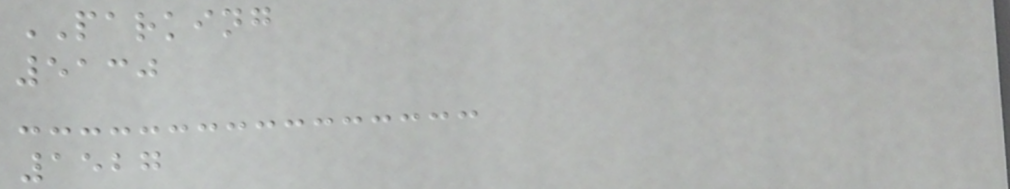PARKING
5130
1527
